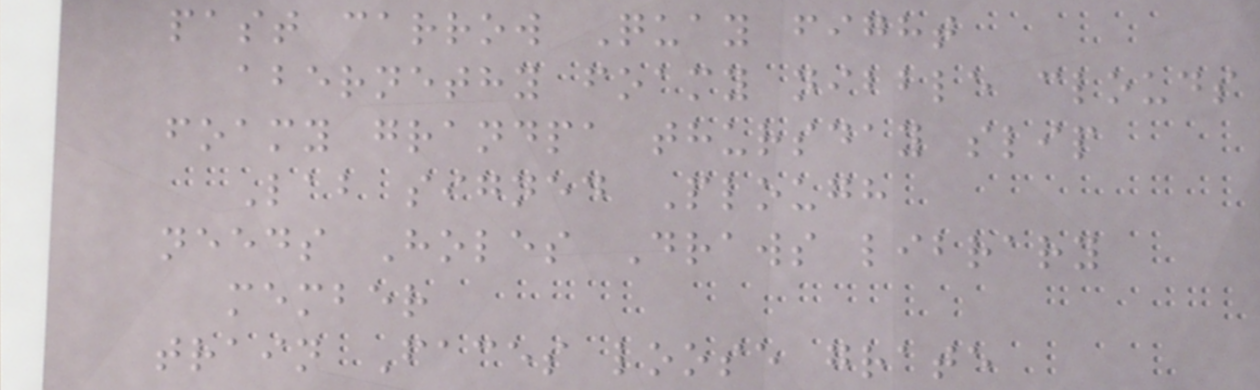past carrow Quay fight
abernethy foamy nibble clouds
foamy grandpa thursday slip
Lab signed Plough
needs Holes Draws library
member
train Faces loose grate
